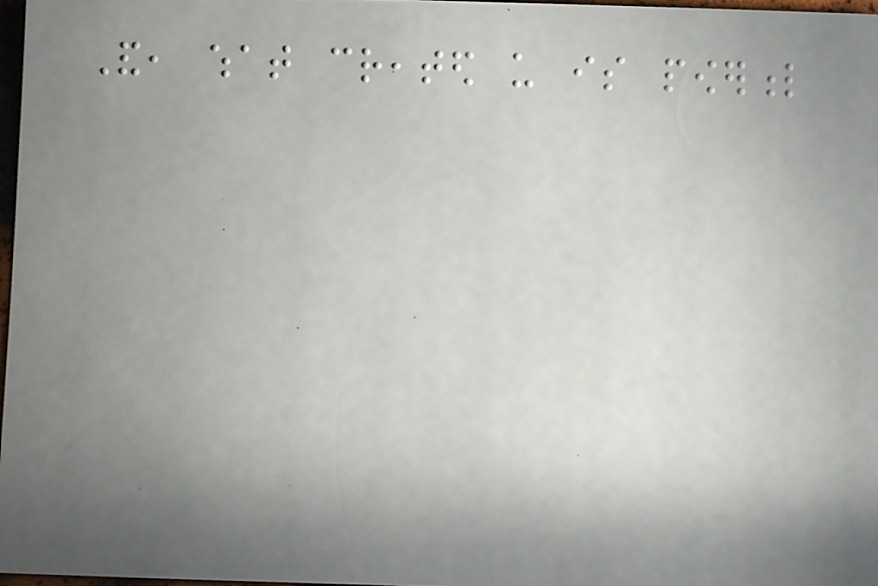And, what created us is powerful
